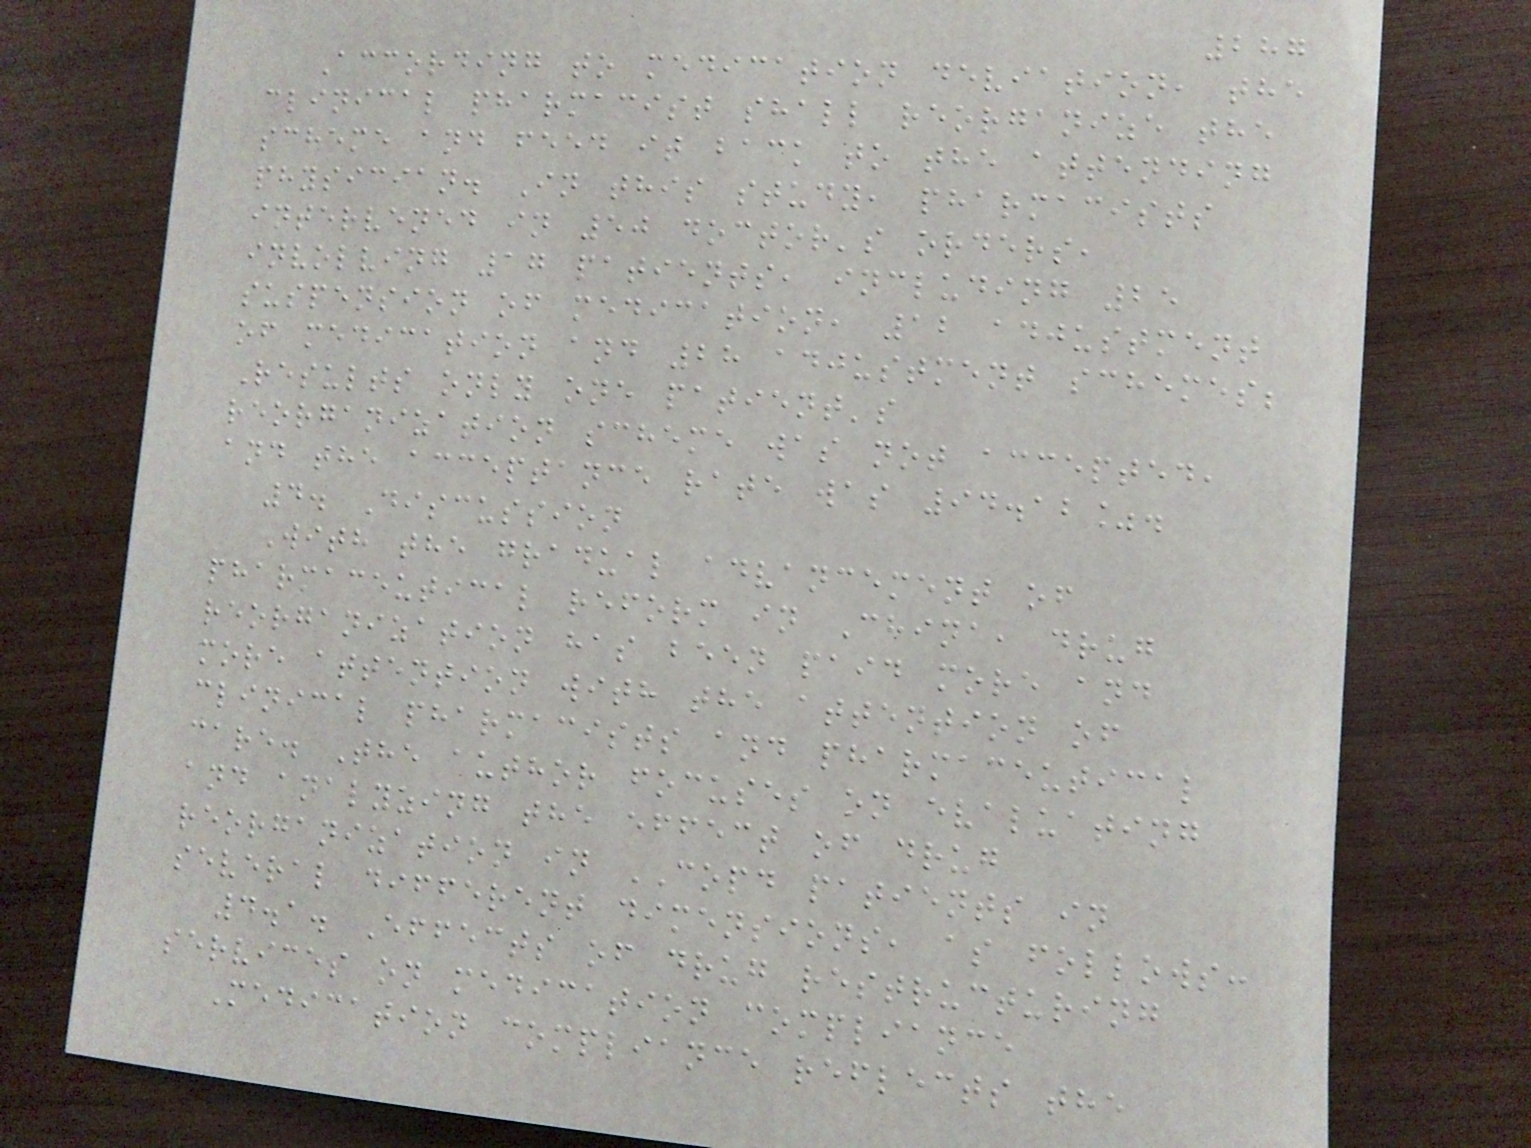287
According to medication deviation, the
clinical pharmacist shall reorganize the
scheme and feed it back to the attending
physician. In this study, pharmacists
intervened in 50 doctor's orders,
involving 17 patients, including 25
suspension of medication, 12 adjustment
of medication and 28 adjustment schemes;
Results only one patient's
reorganization scheme was not accepted,
and the acceptance rate was 94.12%.
4. Discussion
With the gradual advancement of
pharmaceutical reform in China, drug
reorganization has been paid more and
more attention with the attention of
clinical pharmacists and pharmaceutical
care. The author focuses on evaluating
and analyzing the effect of drug
reorganization in COPD patients in
several different dimensions, as follows:
4.1. Effects of drug restructuring
services on medication compliance
Medication compliance reflects the
